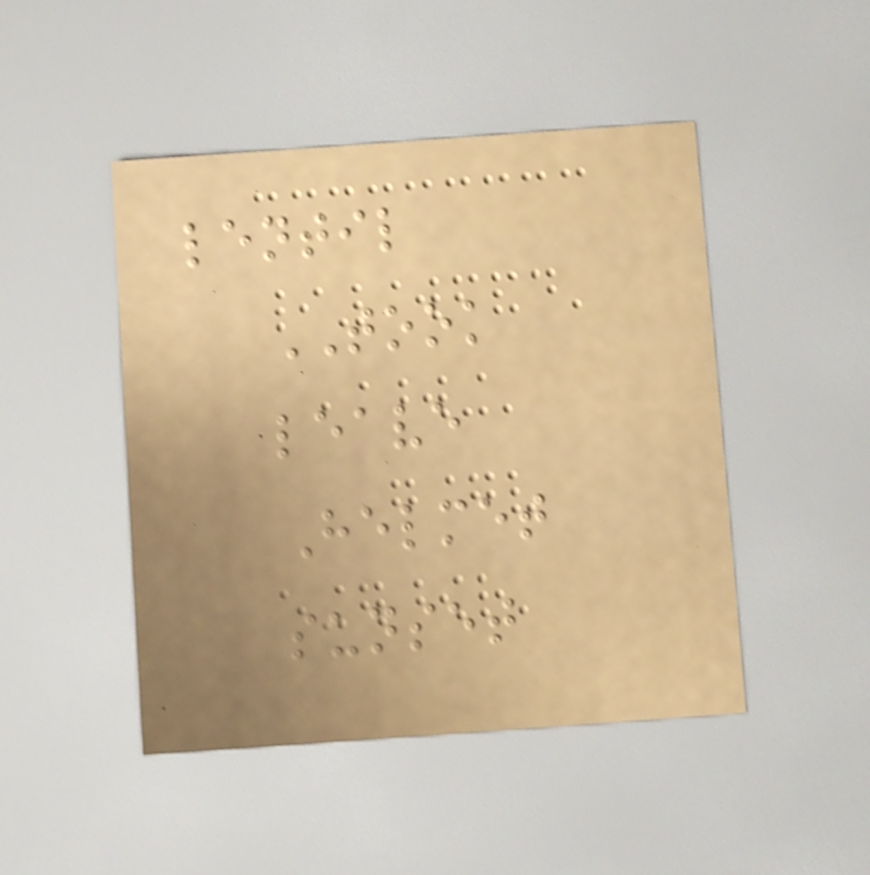lentil
TOOK
leave
Helmet
sunset
